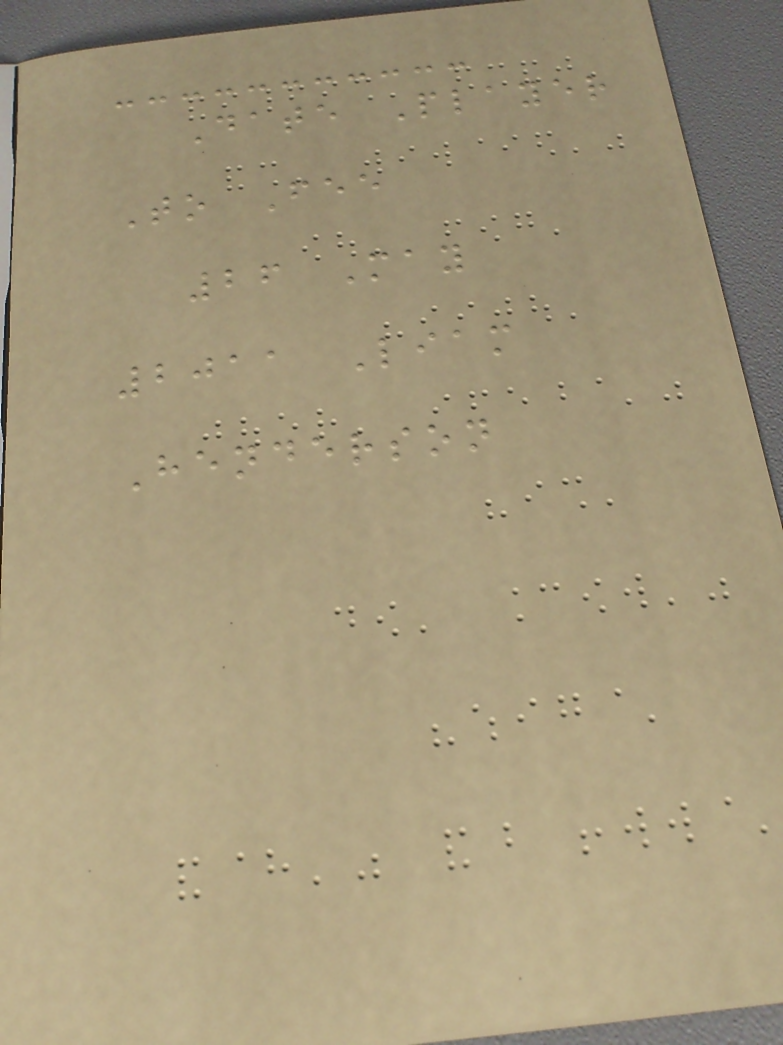Date Player
To Fee
26 May
2011 Liam
Henderson
